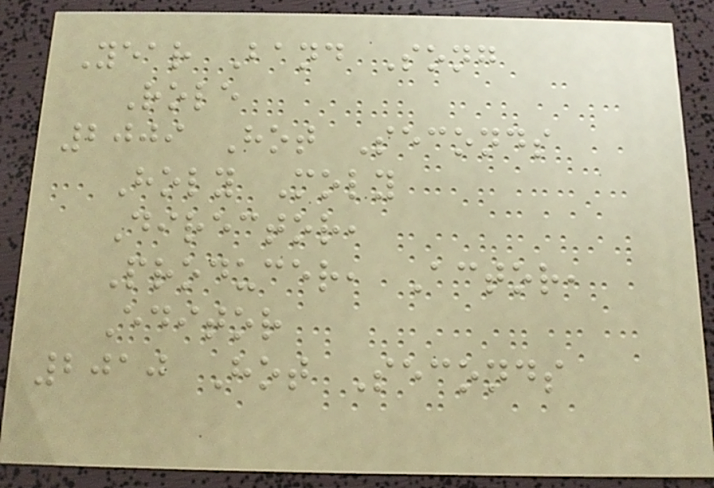Year Band Song
Role
2009 Hot Seconds
Holy Moly
Director,
Producer, Actor,
Editor
2010 Hot Seconds
